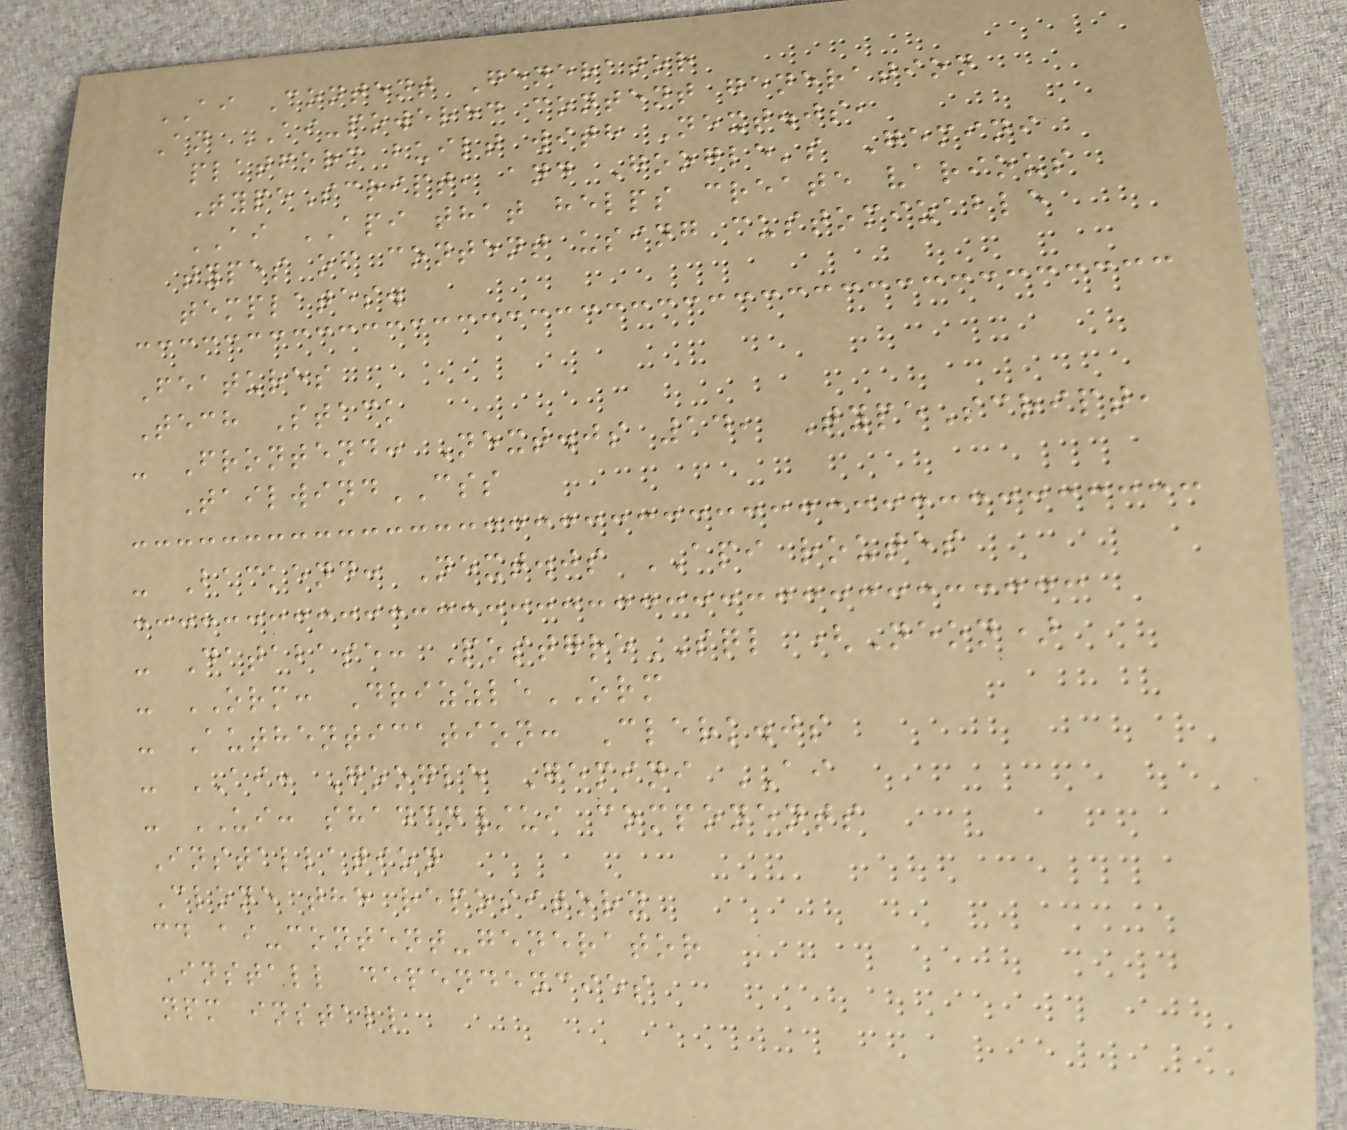AI Content Generator
An AI-powered content generation
platform built with Next.js,
TypeScript, and Google's Gemini
AI API that helps create various
types of content using customizable
templates.
Features
Tech Stack
- Frontend: Next.js 14, TypeScript,
TailwindCSS
- Backend: Next.js API routes
- Database: PostgreSQL (Neon)
- ORM: DrizzleORM
- Authentication: Clerk.js
- AI: Google Gemini AI
- UI: shadcn/ui components
Installation
Clone the repository
cd ai-content-generator
Install dependencies
npm install
